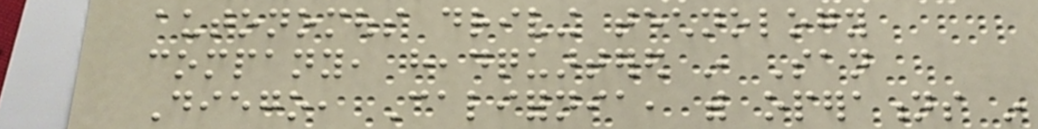autonomous driving technology
company, headquartered in San
Diego, California, with operations in
